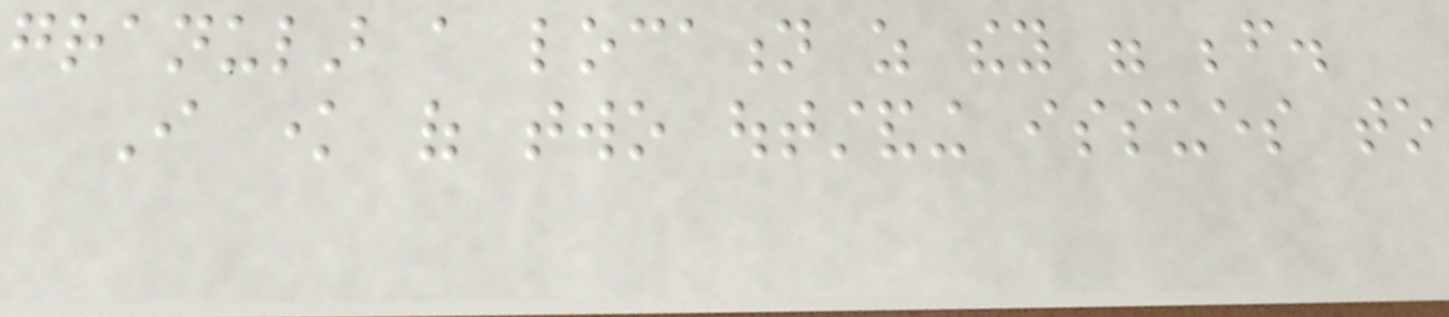granular a location as they were before.
I know of two outstanding issues to
